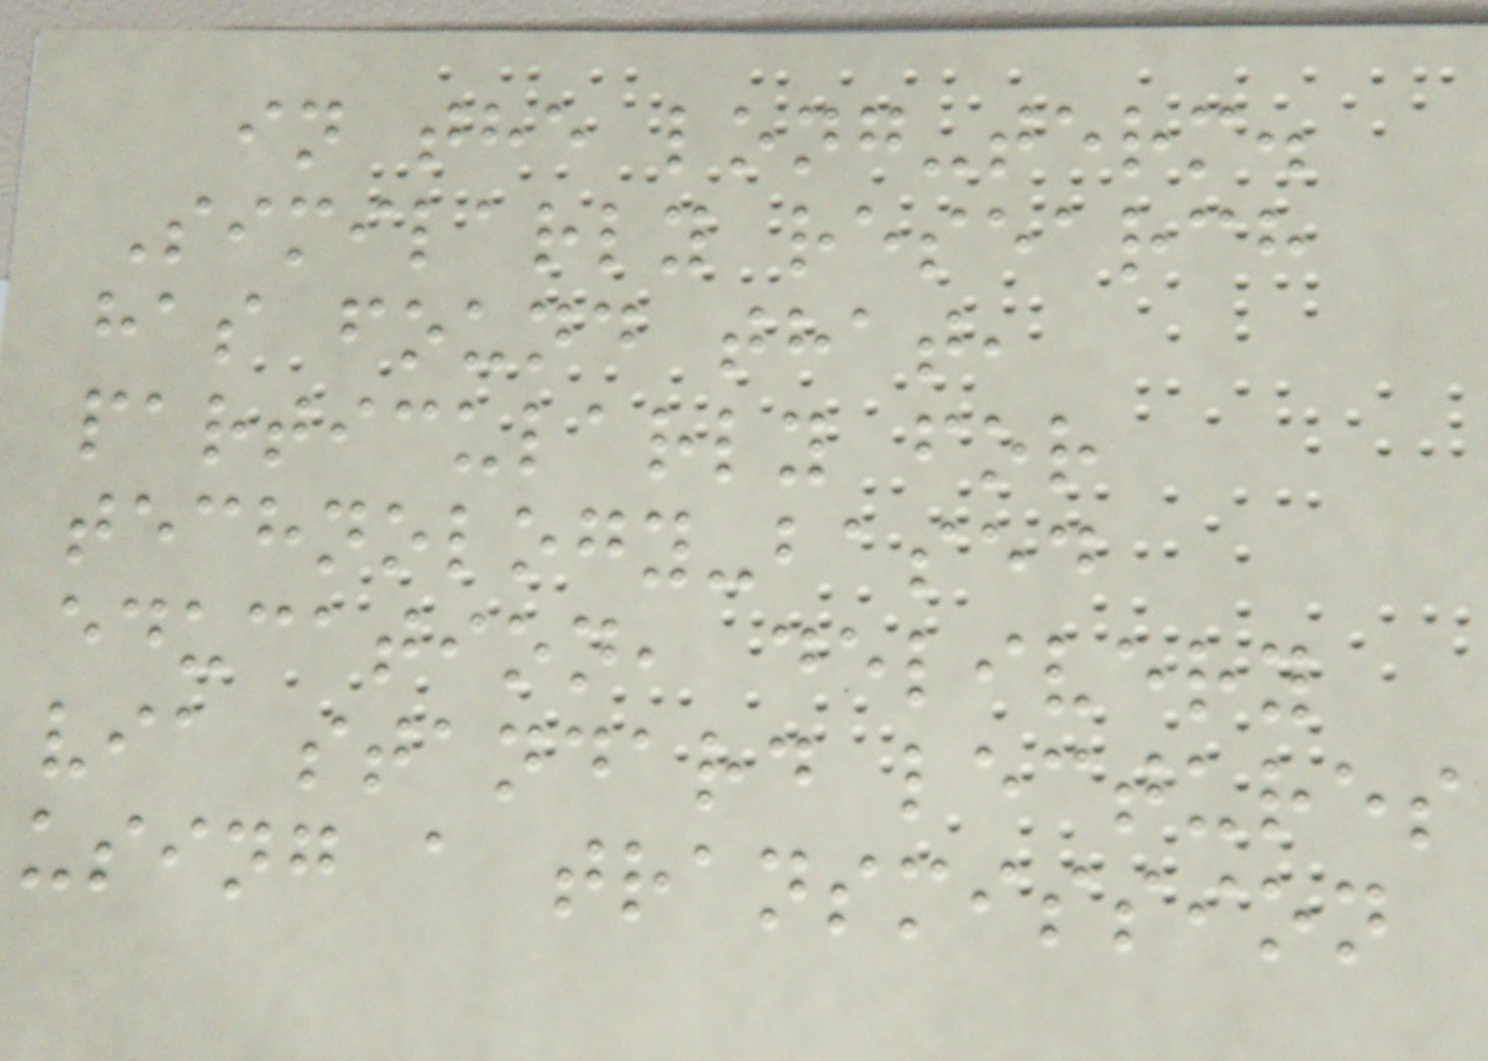in the long-term.
Similarly research
has found that,
particularly for
technology-based
education, delivery
via standard lectures
using a transmission
